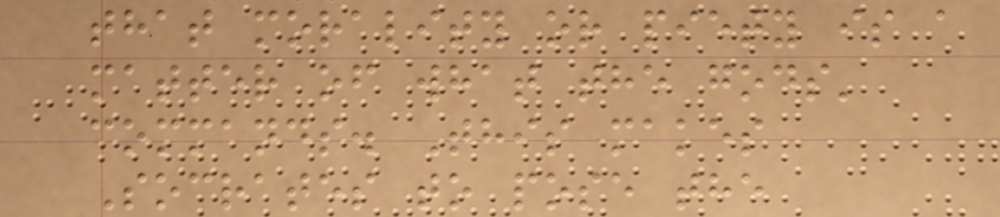that morality or piety is a
matter of what the gods'
commands. This makes
Socrates to pose the
